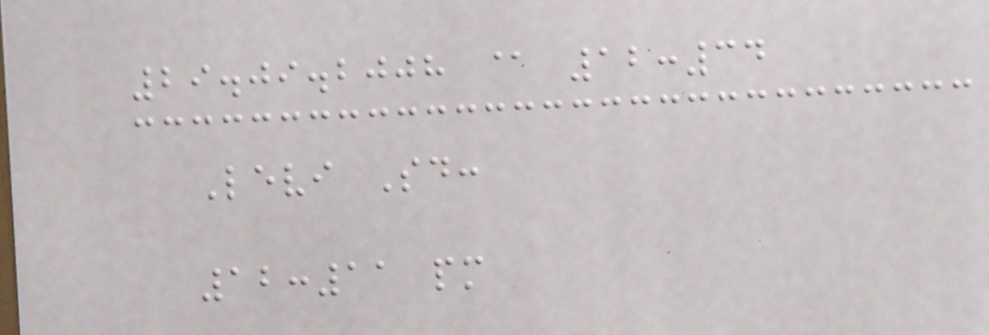29.09.2008 @ 12:34
Levi Said:
12:11 pm
